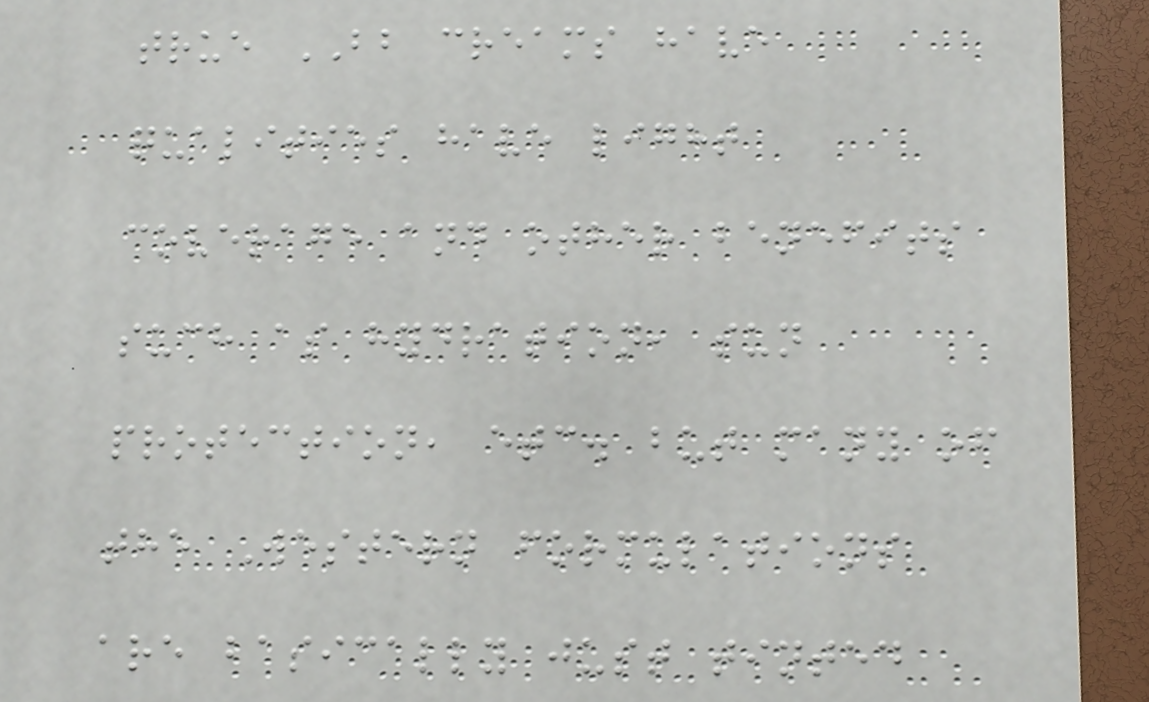true BB creams have
qualities have light
coverage and other benefits
such as hydration, sun
protection, etc. but many of
the Western formulations
are basically just tinted
